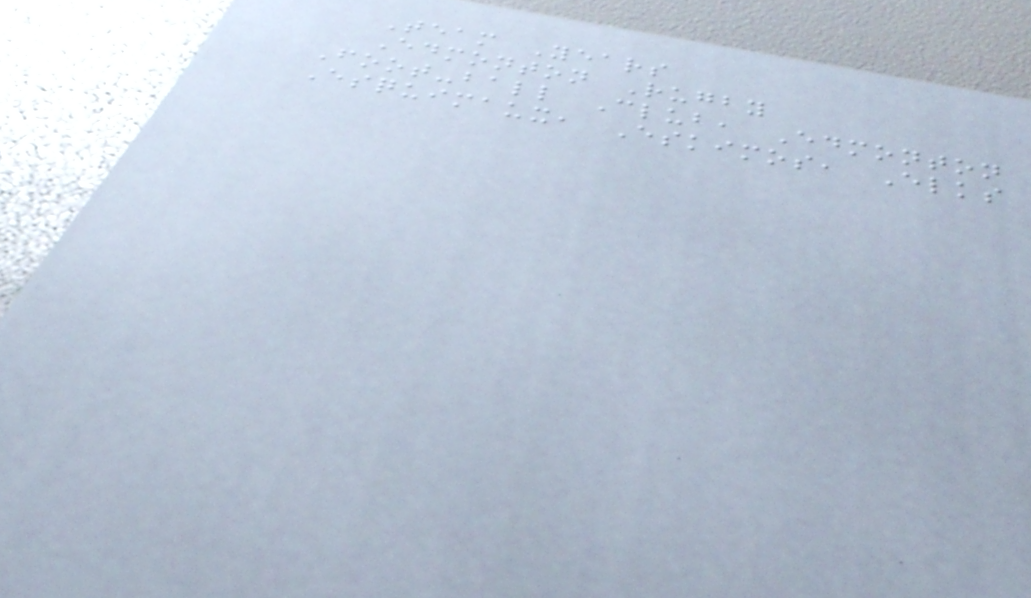Team Years
Edmonton Rugby
Foot-ball Club, Edmonton
Esquimaux, Eskimos, Elks
